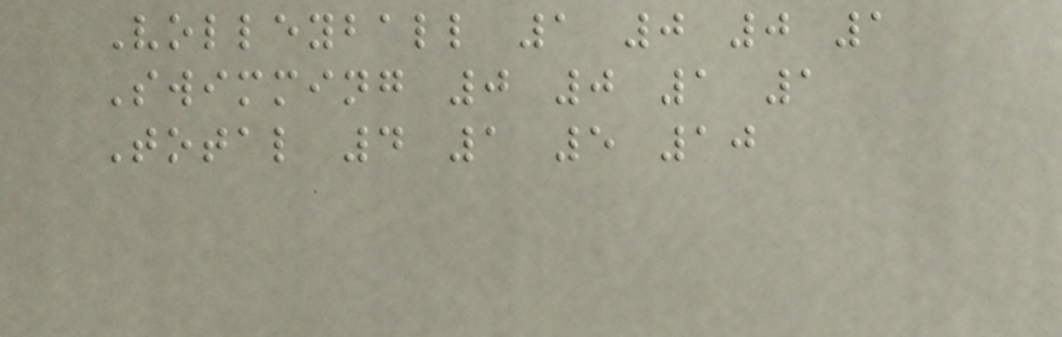Volleyball 1 0 0 1
Swimming 0 0 1 1
Total 4 1 5 10
